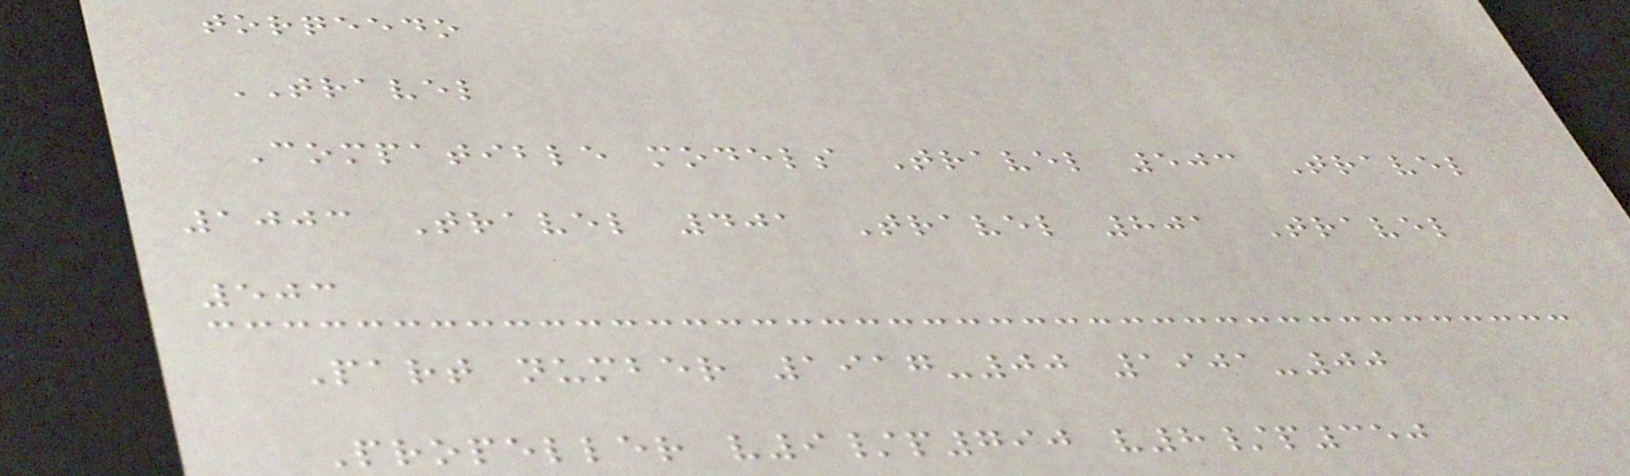torqeedo
TRAVEL
Compatible models Travel 503 Travel
1003 Travel 401 Travel 801 Travel
503
Part number 1917-00 1901-00
Propeller v9/p790 v8/p350
